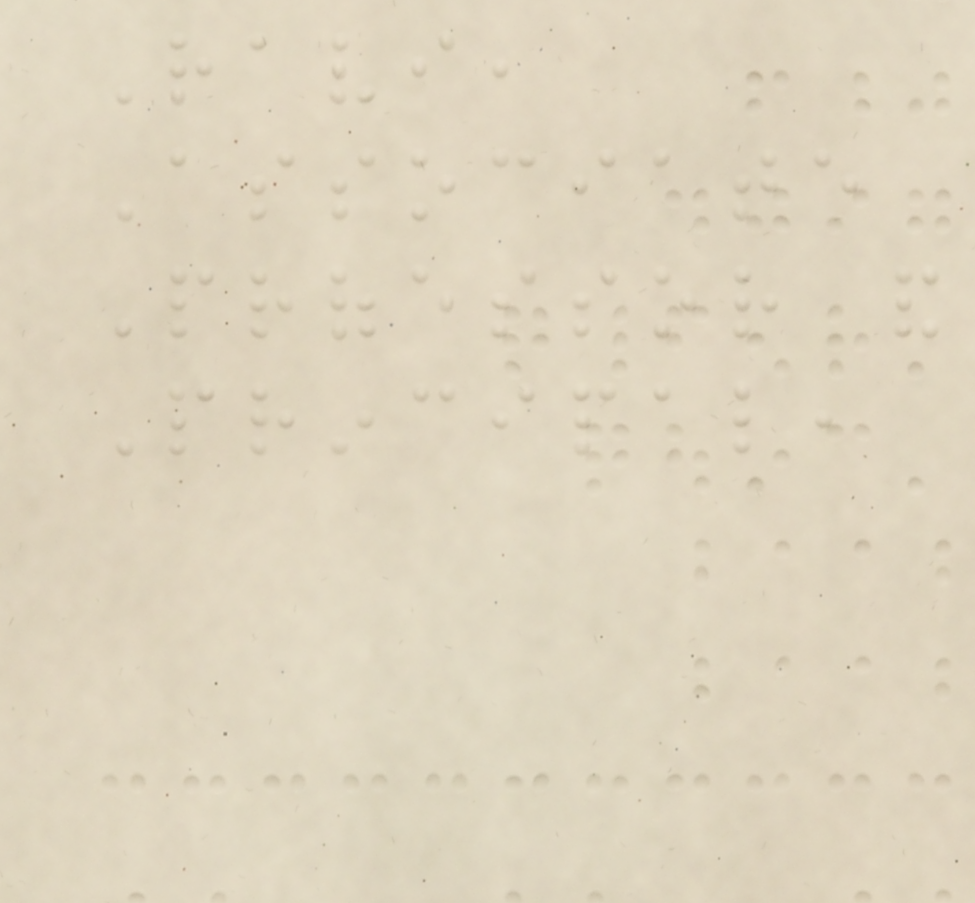Ravi,
Associate
Professor and
Principal,
